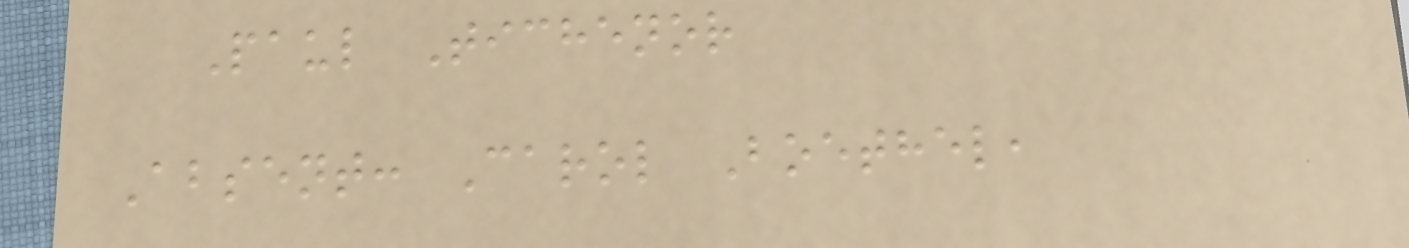Paul Tichenor
Absent: Carol Boethel,
